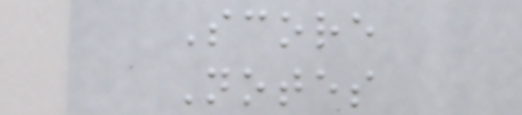Score
Notes
